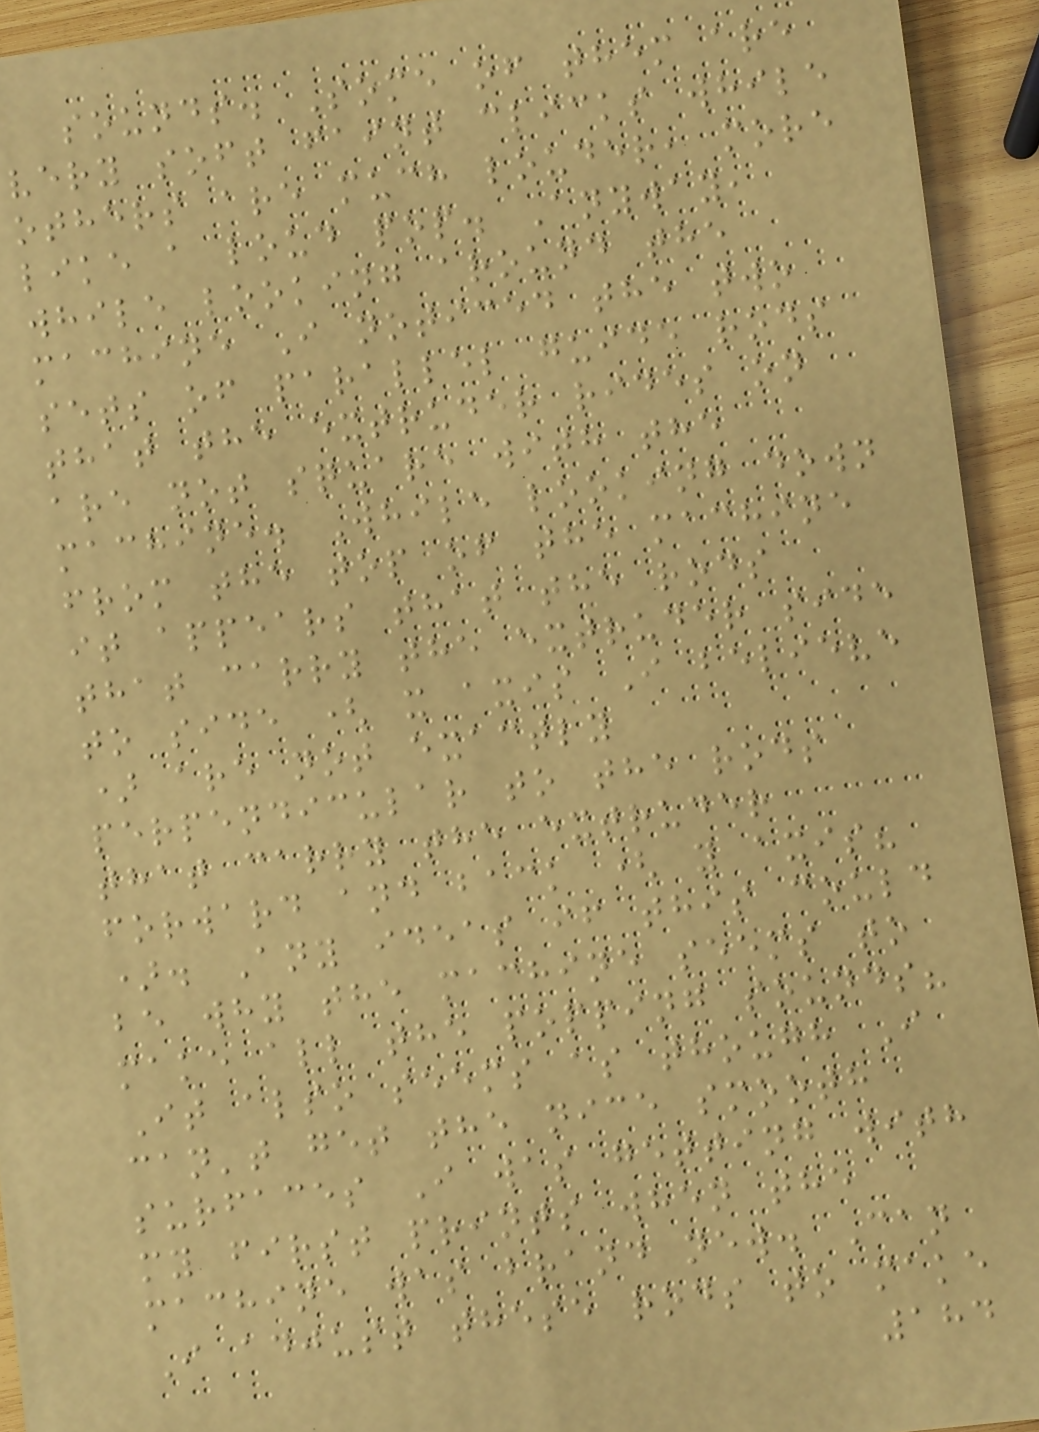sounds. Some of them are
very soft faint clicks while
others are much louder, more
like a loud pop. Anyway,
while looking around the
machine I noticed the two
sets of parallel guide rods
that the extruder rides on
are not square with the
machine. While looking down
from the top of the machine
it appears that the rods
that carry the extruder side
to side ( x axis I believe
) are not exactly
perpendicular to the rods
that carry the extruder
forward and back ( y axis?
). Any ideas if this could
be why the machine seems to
make all the popping sounds?
It also seems as though I
can't get the nice smooth
surfaces I was getting with
my first prints when the
machine was brand new. Can
I adjust these rods to make
184
